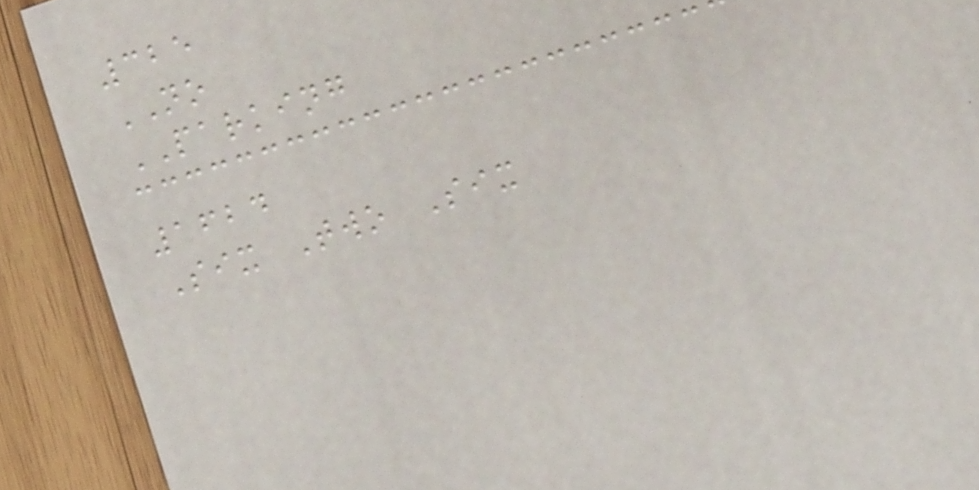325
NO
PARKING
1624
Six Two Six
